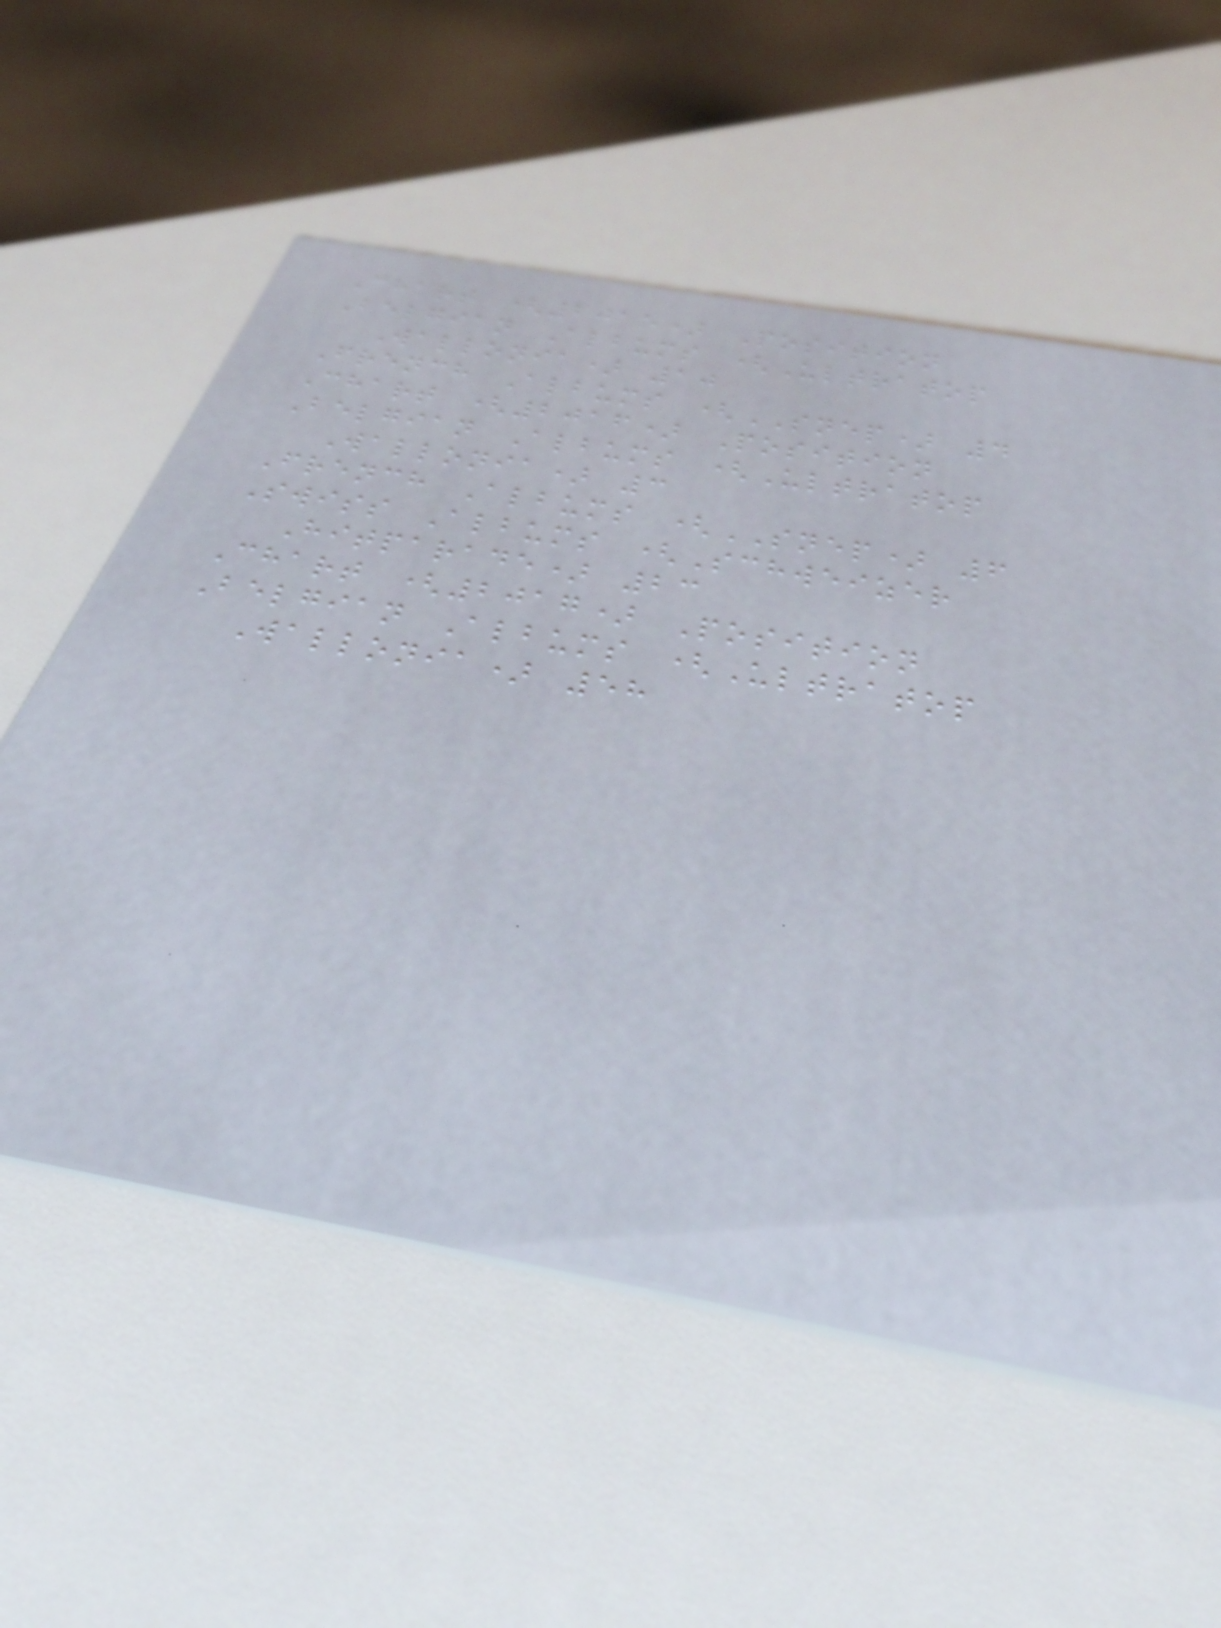Chart (2015) Position
Belgian Albums (Ultratop
Wallonia) 10
French Albums (SNEP) 4
Chart (2016) Position
Belgian Albums (Ultratop
Wallonia) 3
French Albums (SNEP) 6
Swiss Albums (Schweizer
Hitparade) 23
Chart (2017) Position
Belgian Albums (Ultratop
Wallonia) 58
